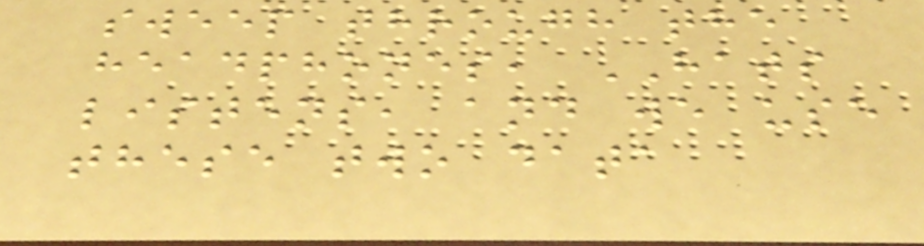sweep through the
headphones, HATS
listens, and we use
these two data
